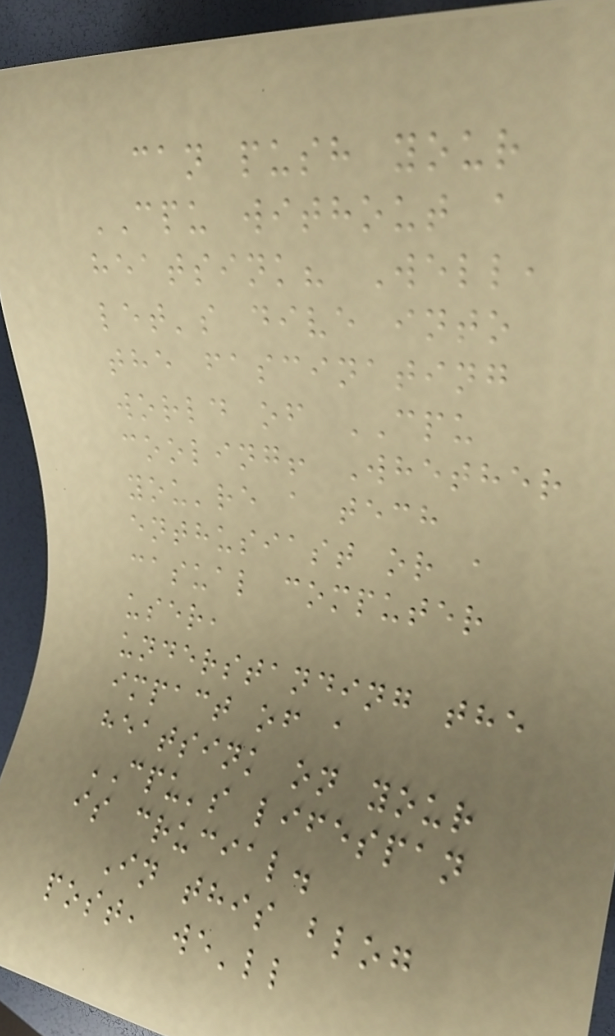can push your
CPU without a
heatsink? Well,
let's dive into
the fascinating
world of CPU
cooling! Whether
you're a tech
enthusiast or a
casual computer
user,
understanding the
impact of a
heatsink on your
CPU's lifespan
is crucial.
In this blog
post, we'll
